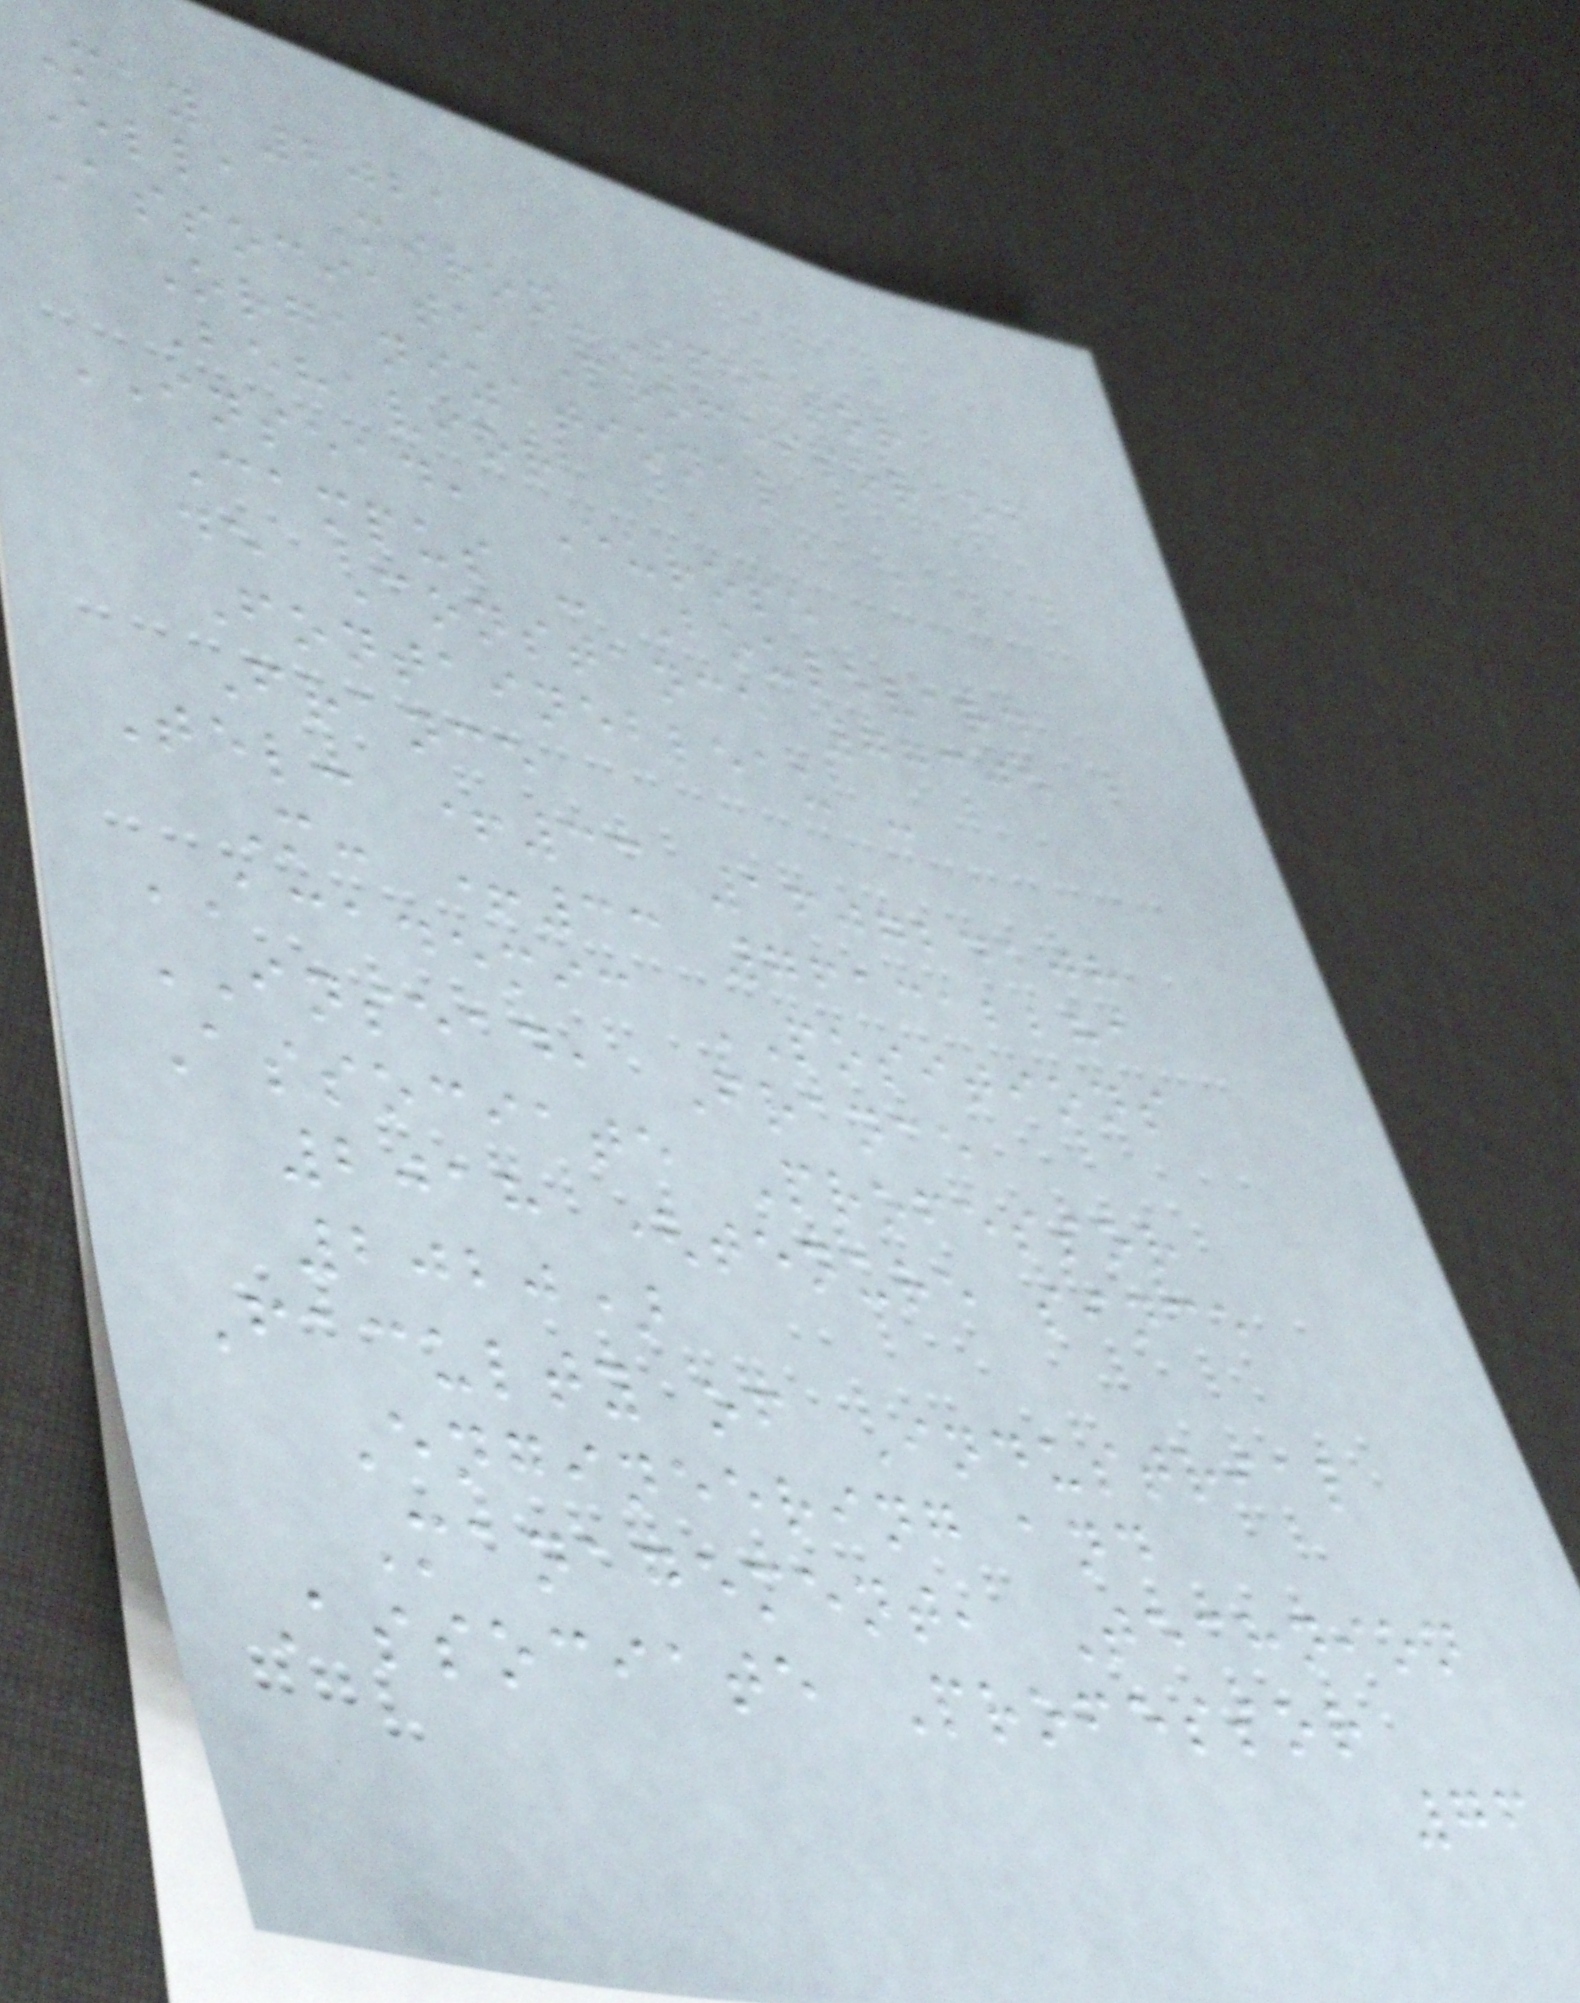May 2021
Ella Miron-Spektor
Associate Professor of
Organizational
Behavior
INSEAD, Europe
Campus - Boulevard
de Constance 77305
Fontainebleau -
France
Tel: +33 160724108
M: +33 761312281
ACADEMIC POSITIONS
INSEAD, France
Associate Professor
2018 (tenure since
2020)
Faculty of Industrial
Engineering and
Management, Technion
Associate Professor
76
